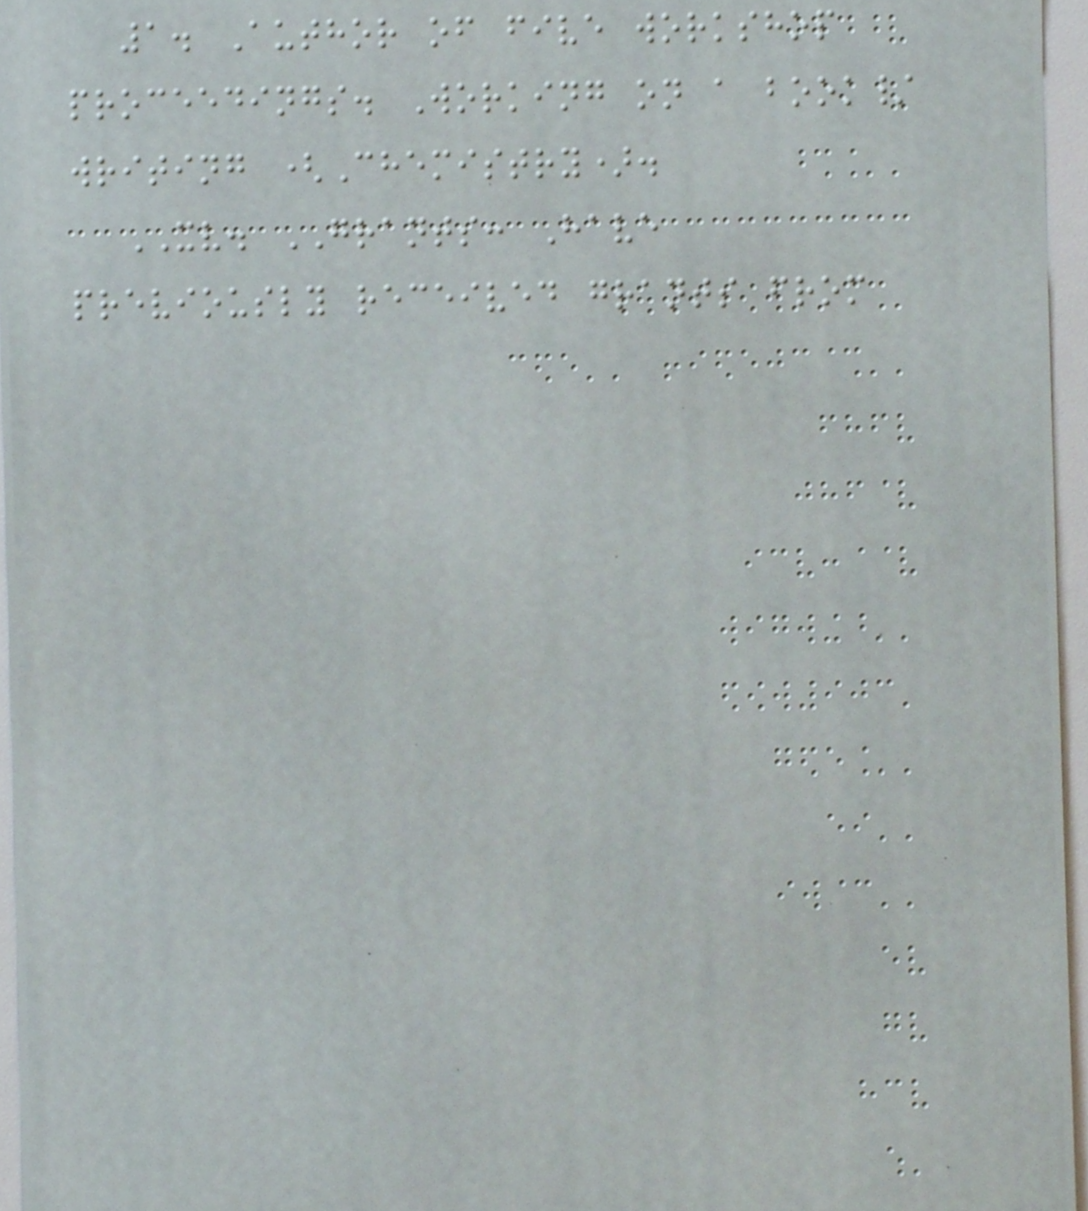1. Author of five workshop
proceedings. Working on a book/
writing (Chemistry).
XV. GRANTS: Have
previously received grants from
